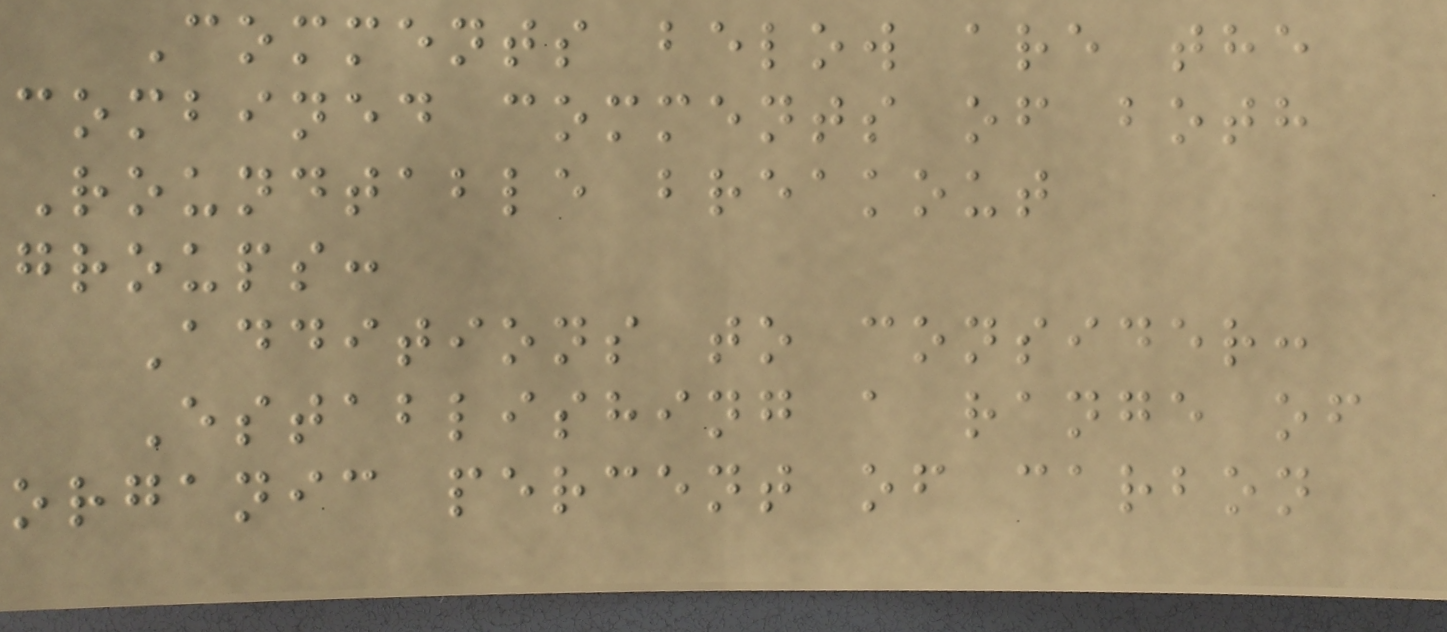Comments below are the
combined comments of both
Roundtable breakout
groups:
Additions to consider:
Establishing a range of
organic percent of carbon
